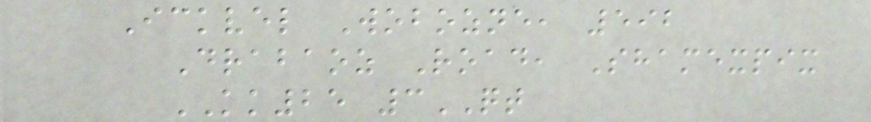Ickvel Wobozne, 592
Drabaoz Road, Shamexpix
KK25 3QT
